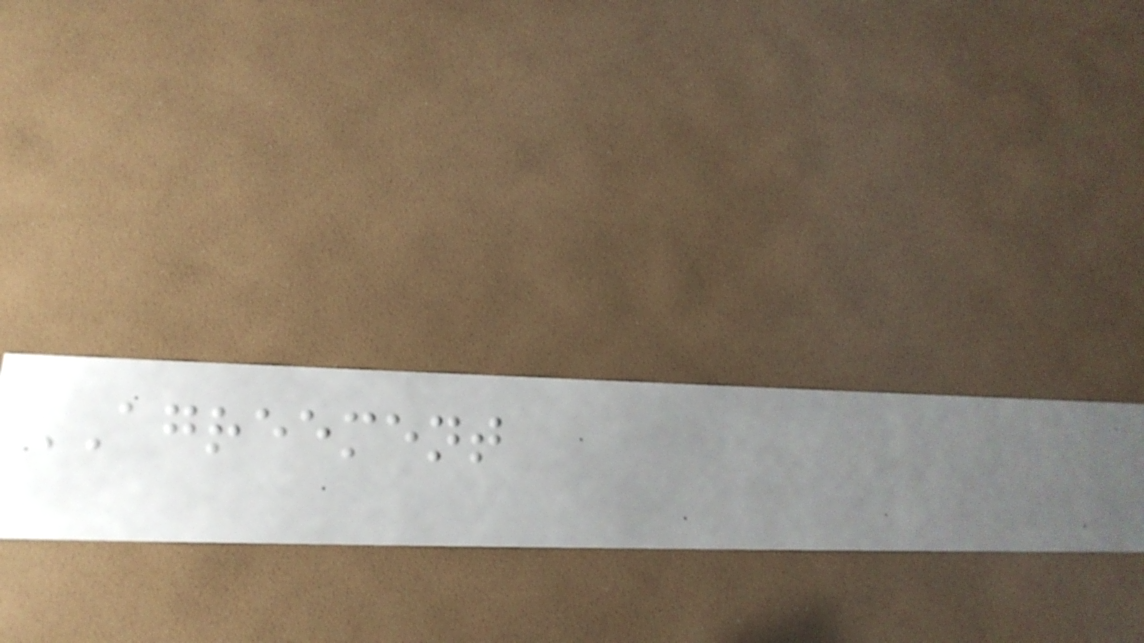AGREEMENT
